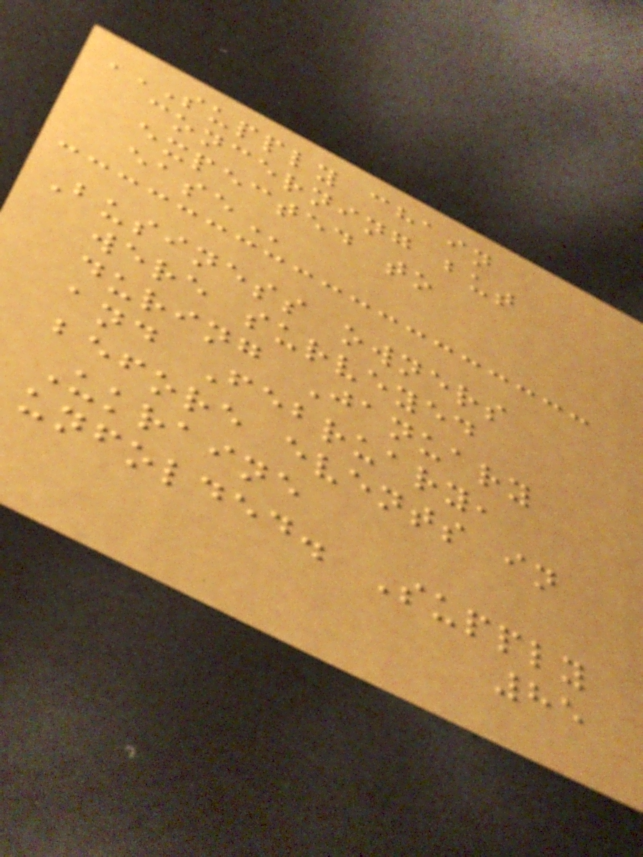SUPPLY CHAIN
CONCERNING BUT
EXPECTED TO
EASE
Business owners
were surveyed
during January
and February,
before events in
Ukraine
unfolded. Supply
85
